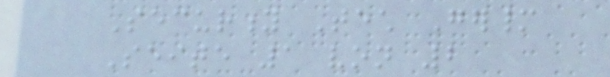Security Tech Germany
Seite 1 von 2
